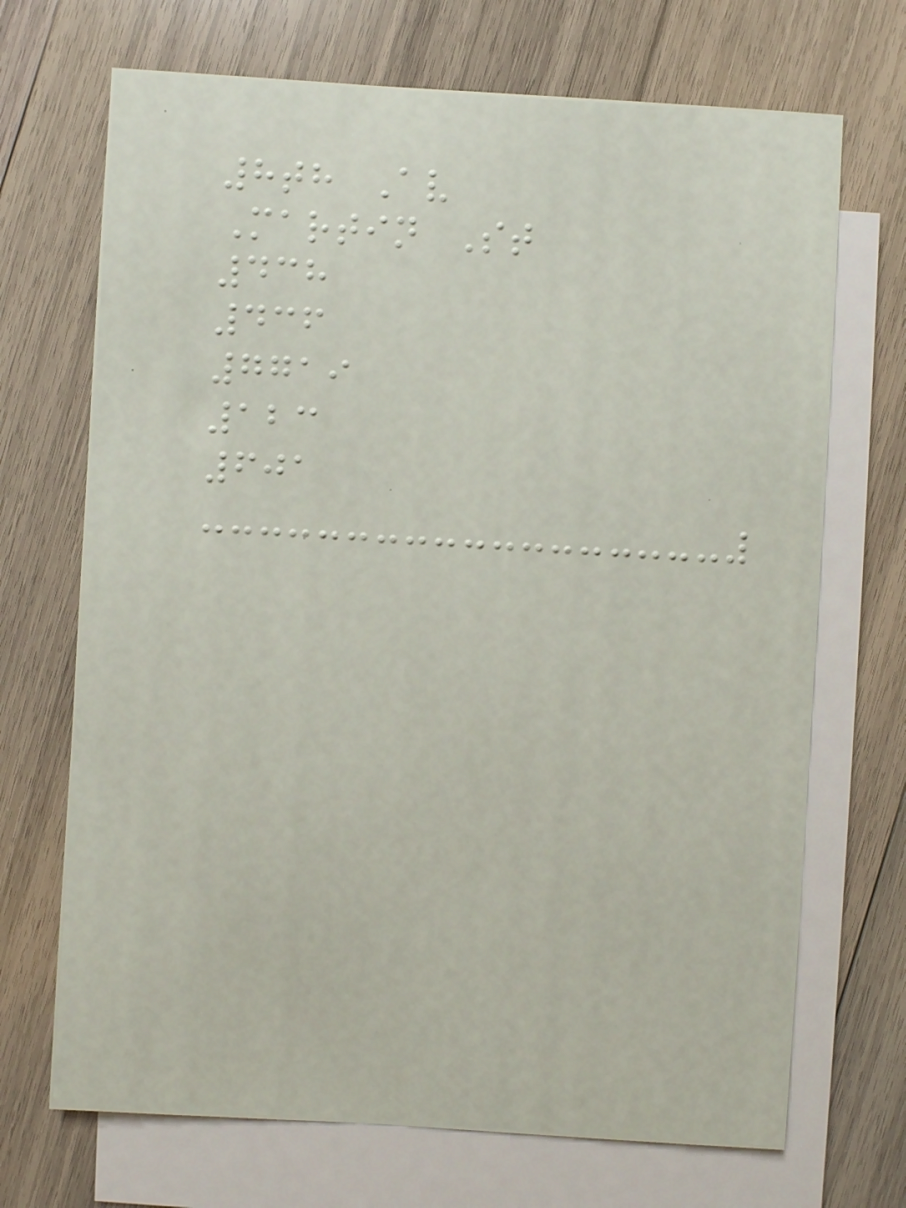8th Av
Martin St
438
436
7719
123
601
